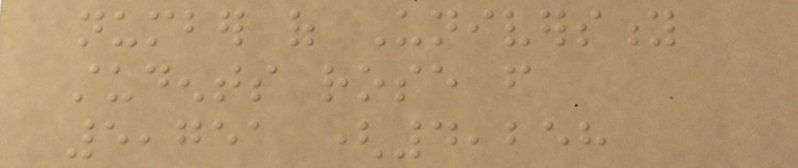number of University
students rose from
5,751 (4,258
